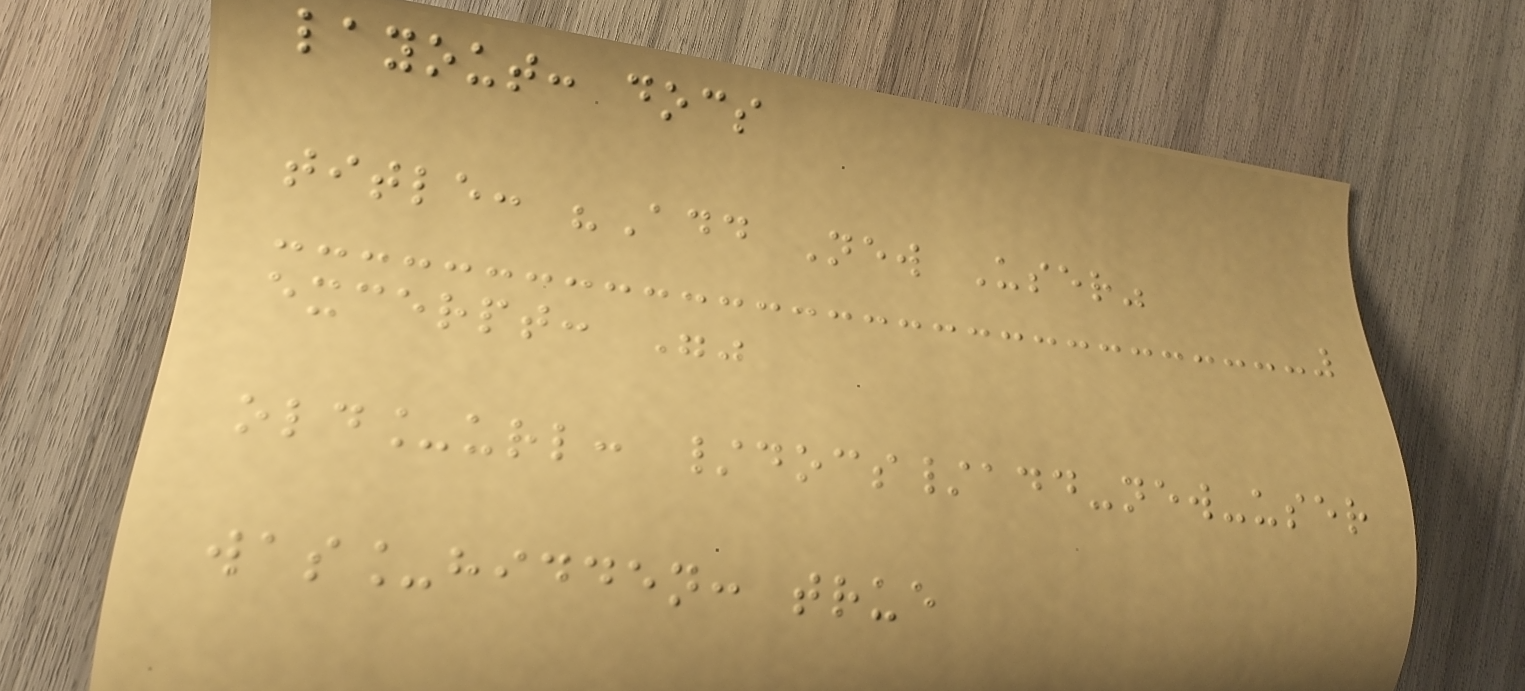layout: docs
title: "Add New User"
excerpt: ""
old_url: /docs/add-new-user
was_hidden: true
